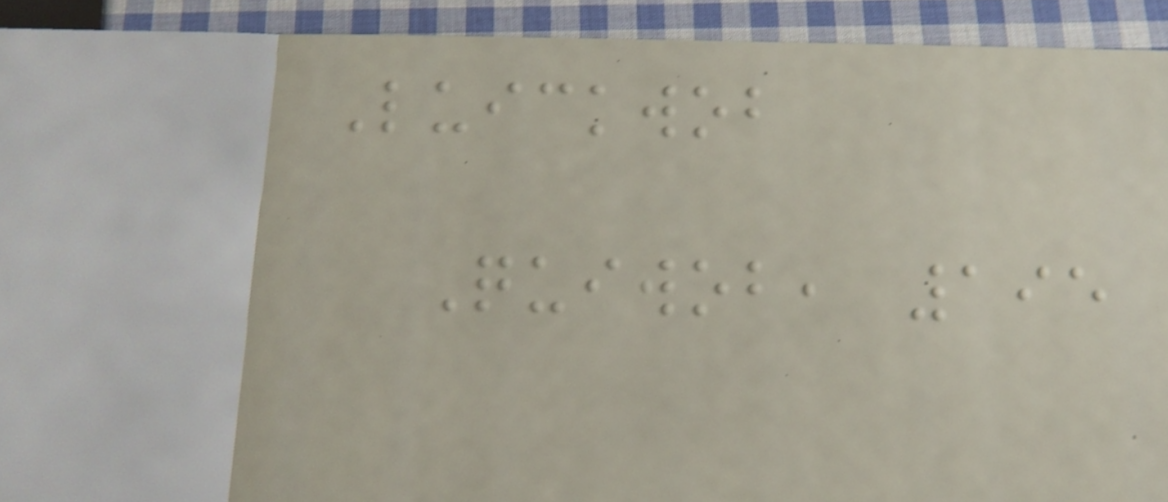Luickwob
Quiwob, 195
